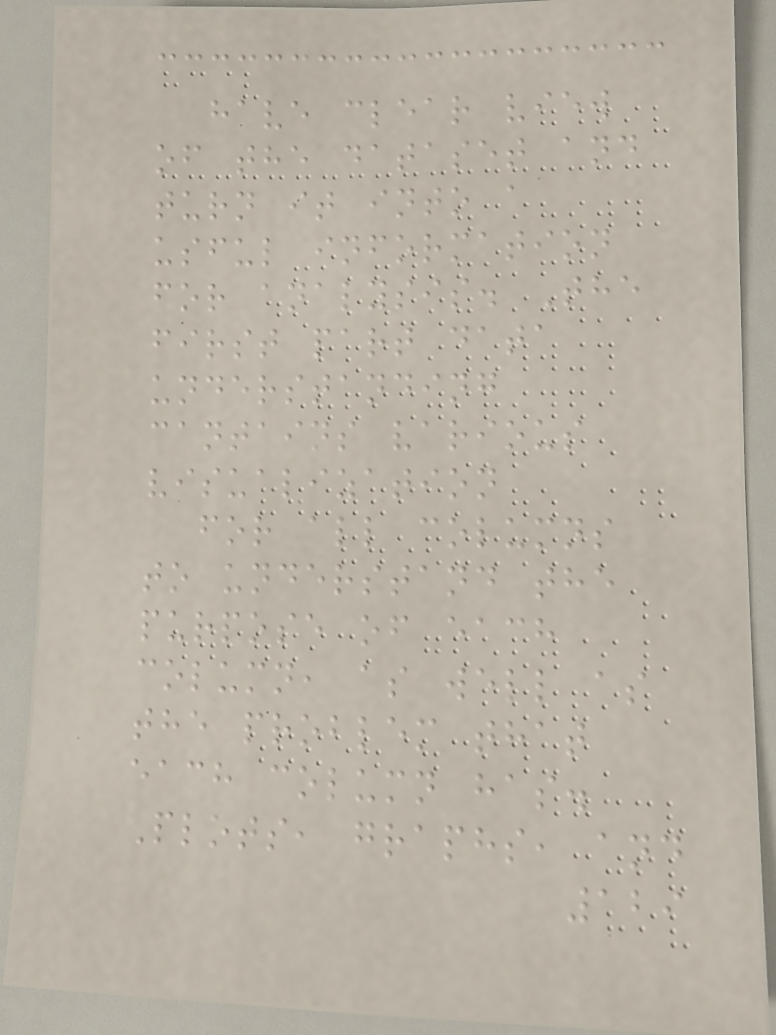have clear view
of the dataset and
turn it into a
usful information
for analysis. The
first part data
understanding
cantains various
visualization
for all columns
to understand the
purpose of each
column, as well as
the problem that
each column has.
Plots, graphs, and
129
